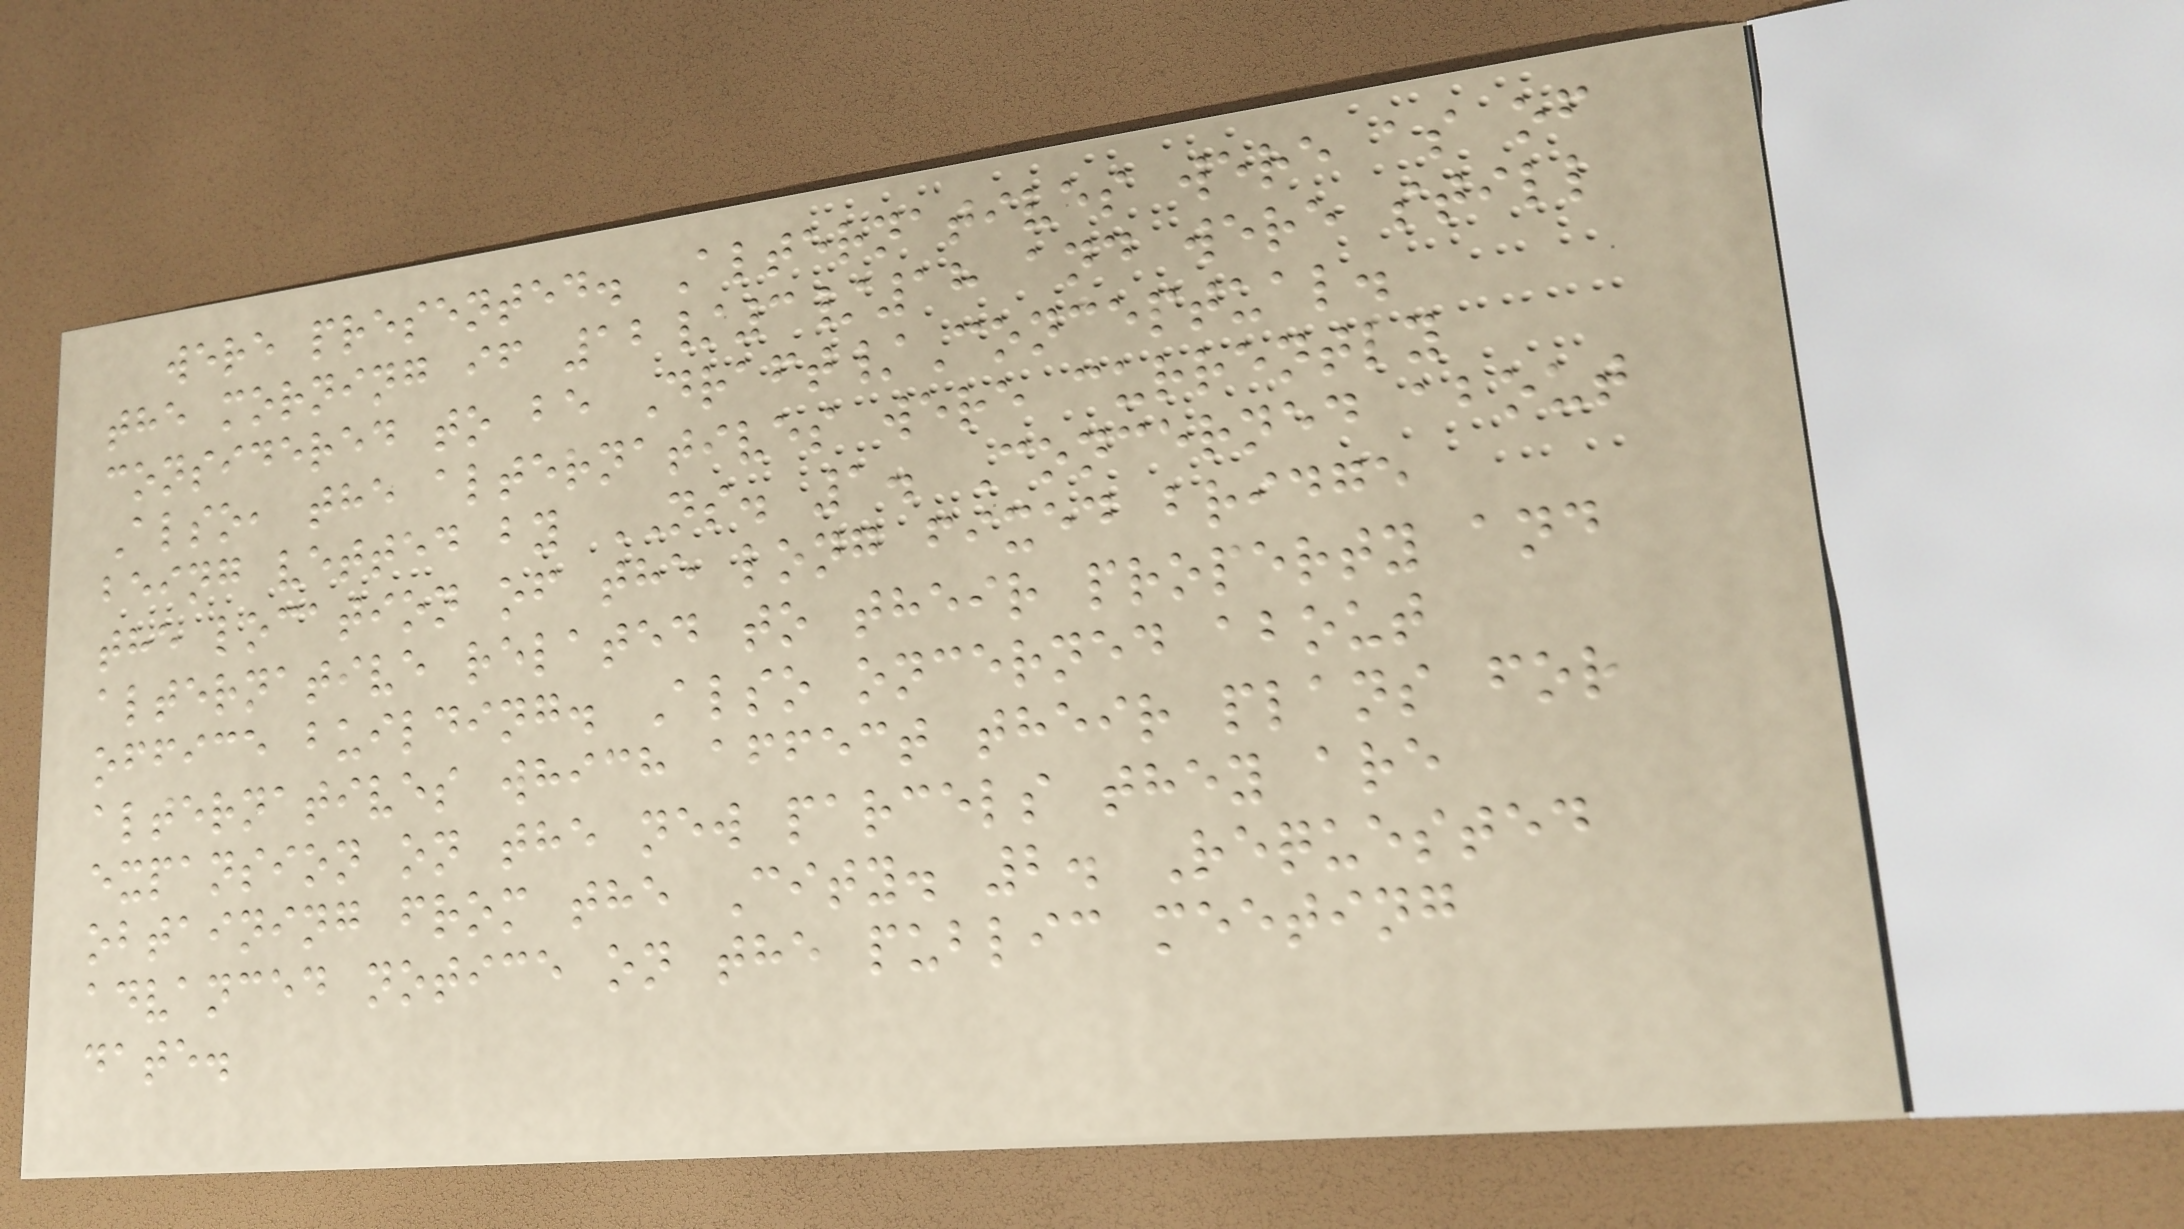were presented. Alternatives were as of
the morning if 12/3/18 and were still
considered to be Draft/Conceptual.
Also, the alternatives were currently
being vetted by NS. 1. Concerned about
the location of the long fixed bridge
alternative related to their property and
office building. Also oncerned about
alternatives which affect their plans for
expansion on the new parcels they are
obtaining from the City. 2. Requested
advanced notice on the public meeting
date.
